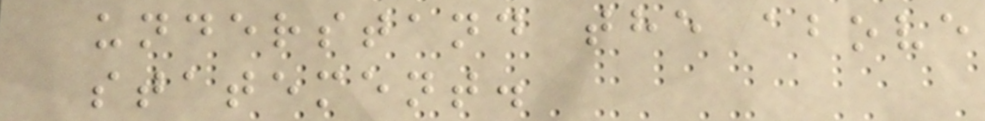understand the above
statement.
